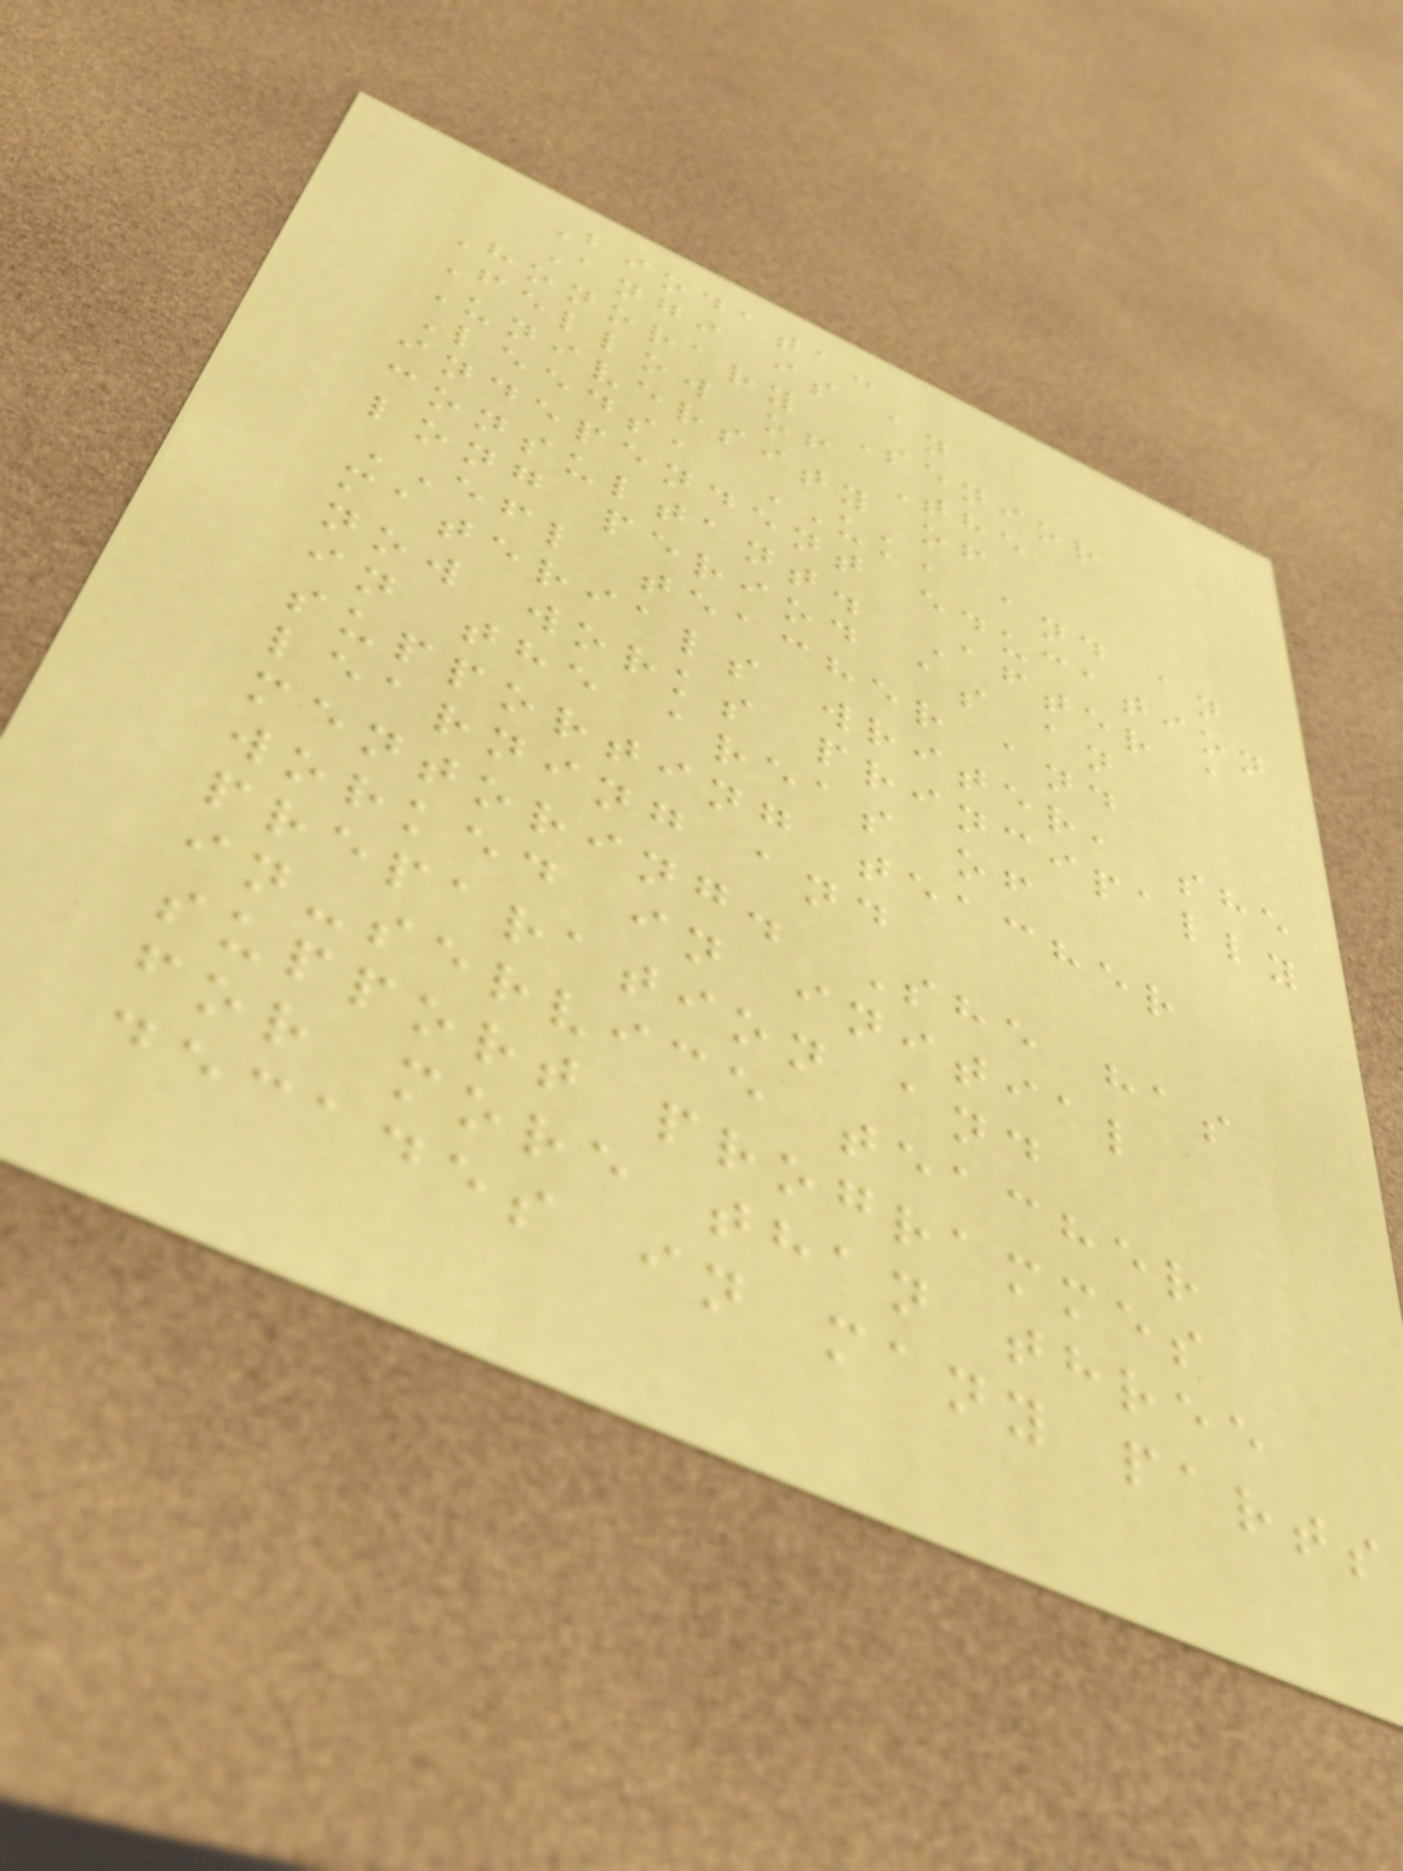Biodata:
Angi is an
Honorary Senior
Fellow of The
University of
Leeds, UK, and an
independent education
consultant. After a
long period as an
EFL teacher and
materials writer, she
now works principally
in the areas of
supporting teacher
learning and
mentoring. She has
worked in initial
preparation and
in-service teacher
support programmes
for more than three
decades in many parts
